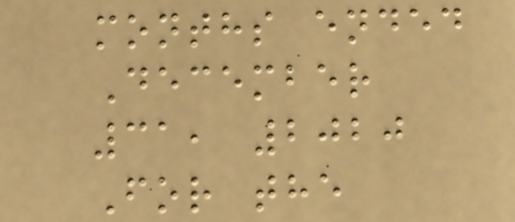months ended
December
31, 2020
For the
